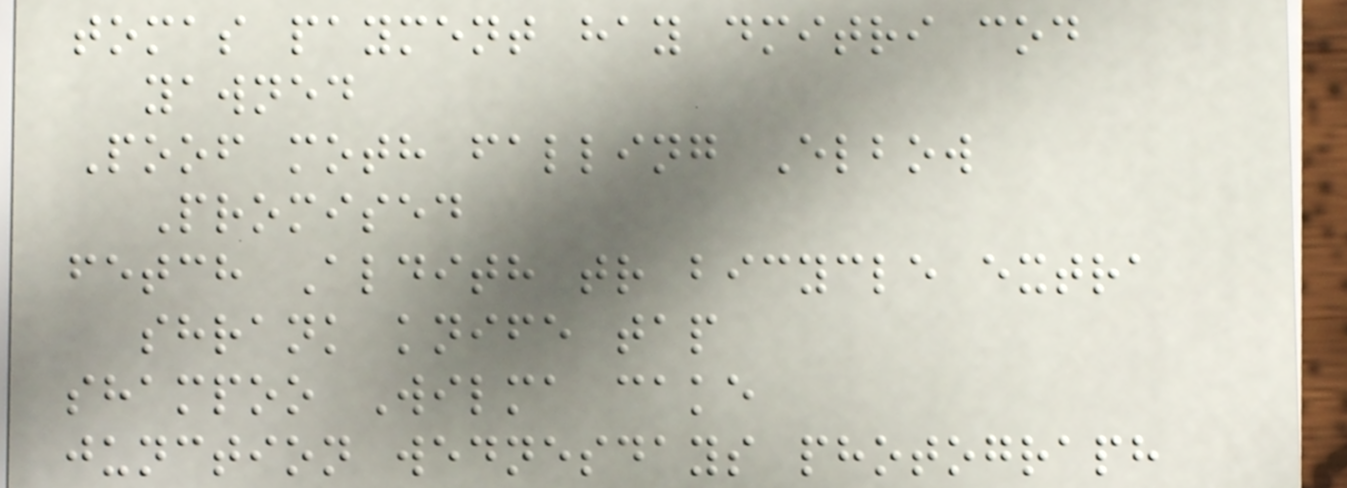tomas payment hay dmitri cod
yawned
Poof moth falling Elbow
Promised
fetch Aldith tr bicycle extra
shrank knife tap
shampoo Wilma cake
junction wednesdays photograph
